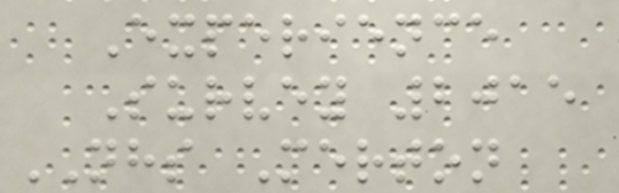Experience
Survey 2015
NHS Merton
